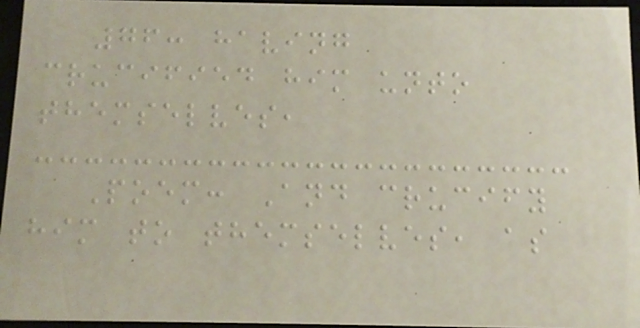76: having
crucified him unto
themselves,
Poem: And crucify
him to themselves, as
